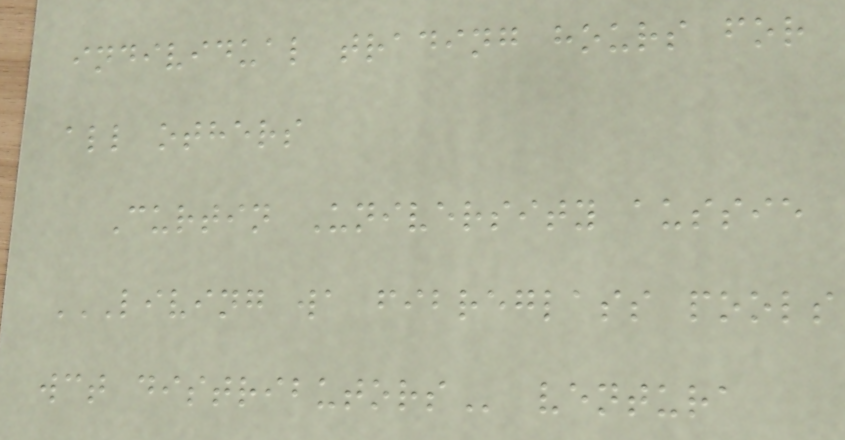individual trading hours for
all others
Curtin University aussie
LIVING WA FIBREGLASS POOLS
WCT DISTRIBUTORS ventura
